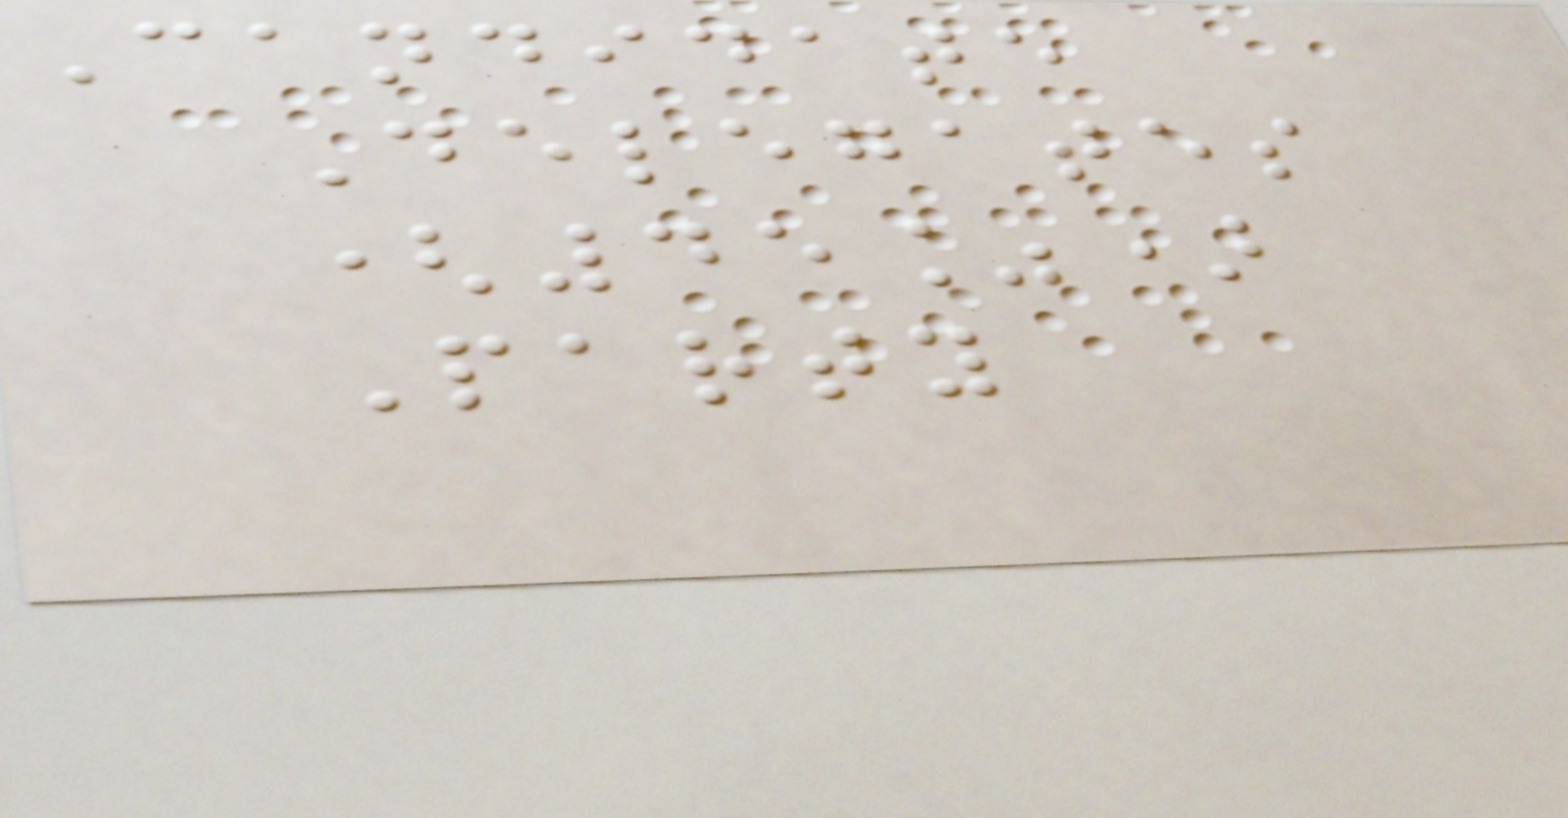Candidate
Delegates
(45%)
Party
